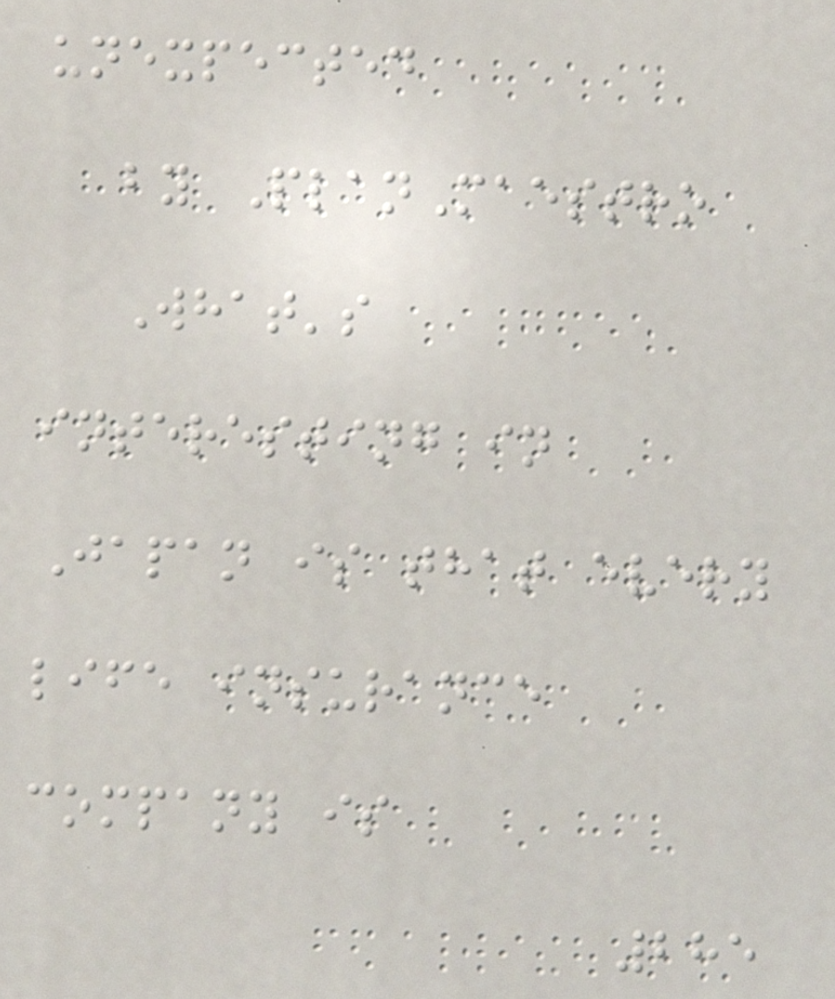unexpected
by PlanMaestro
What's
interesting in
Japan is that every
life insurance
company is
285
